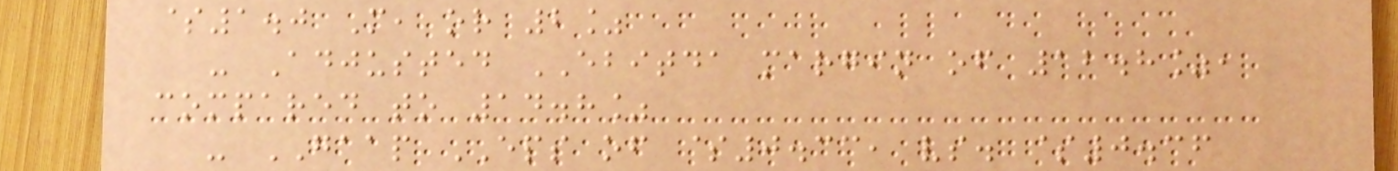$1.0 M, or 2%
- Adjusted EBITDA margin of 12.8%,
compared to 14.8%
- GAAP EPS of $0.33, vs. $0.36
